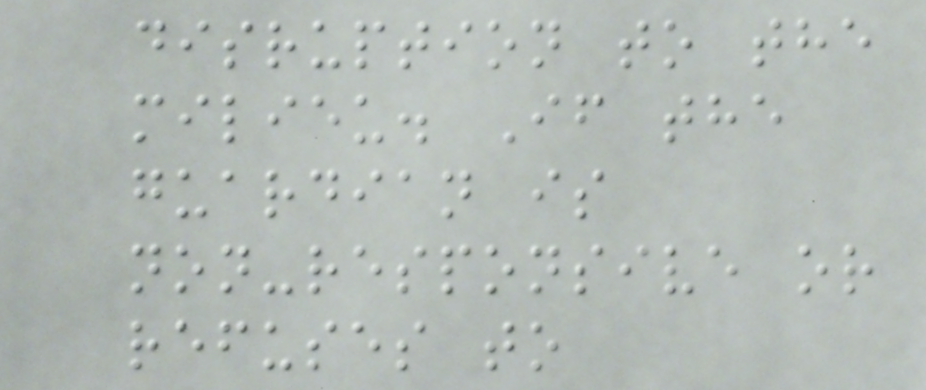disruption to the
milieu. If the
guardian is
non-responsive or
refuses to
